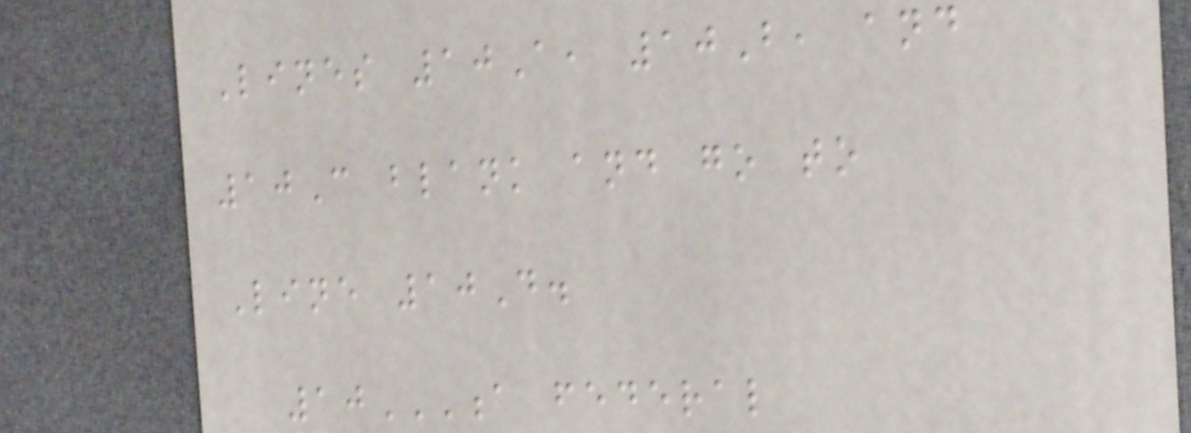Lines 10A, 10B, and
10C blank and go to
Line 10D.
10A FEDERAL
